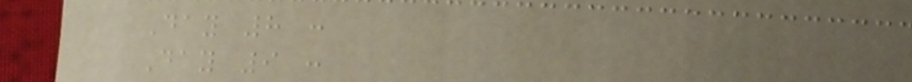Day 8 :
Day 9 :
